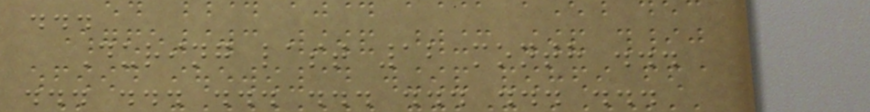...
During last 12 month ...
... ... ... ... ... ... ...
